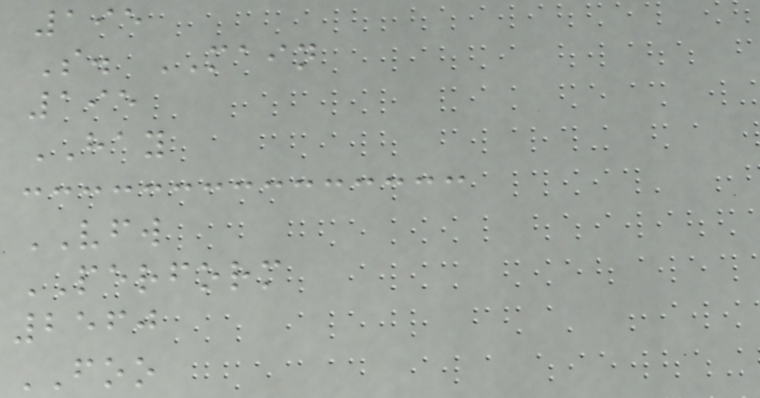195
S. MAIN
195
HAY
VFW
PERFORM
2560
FOO
